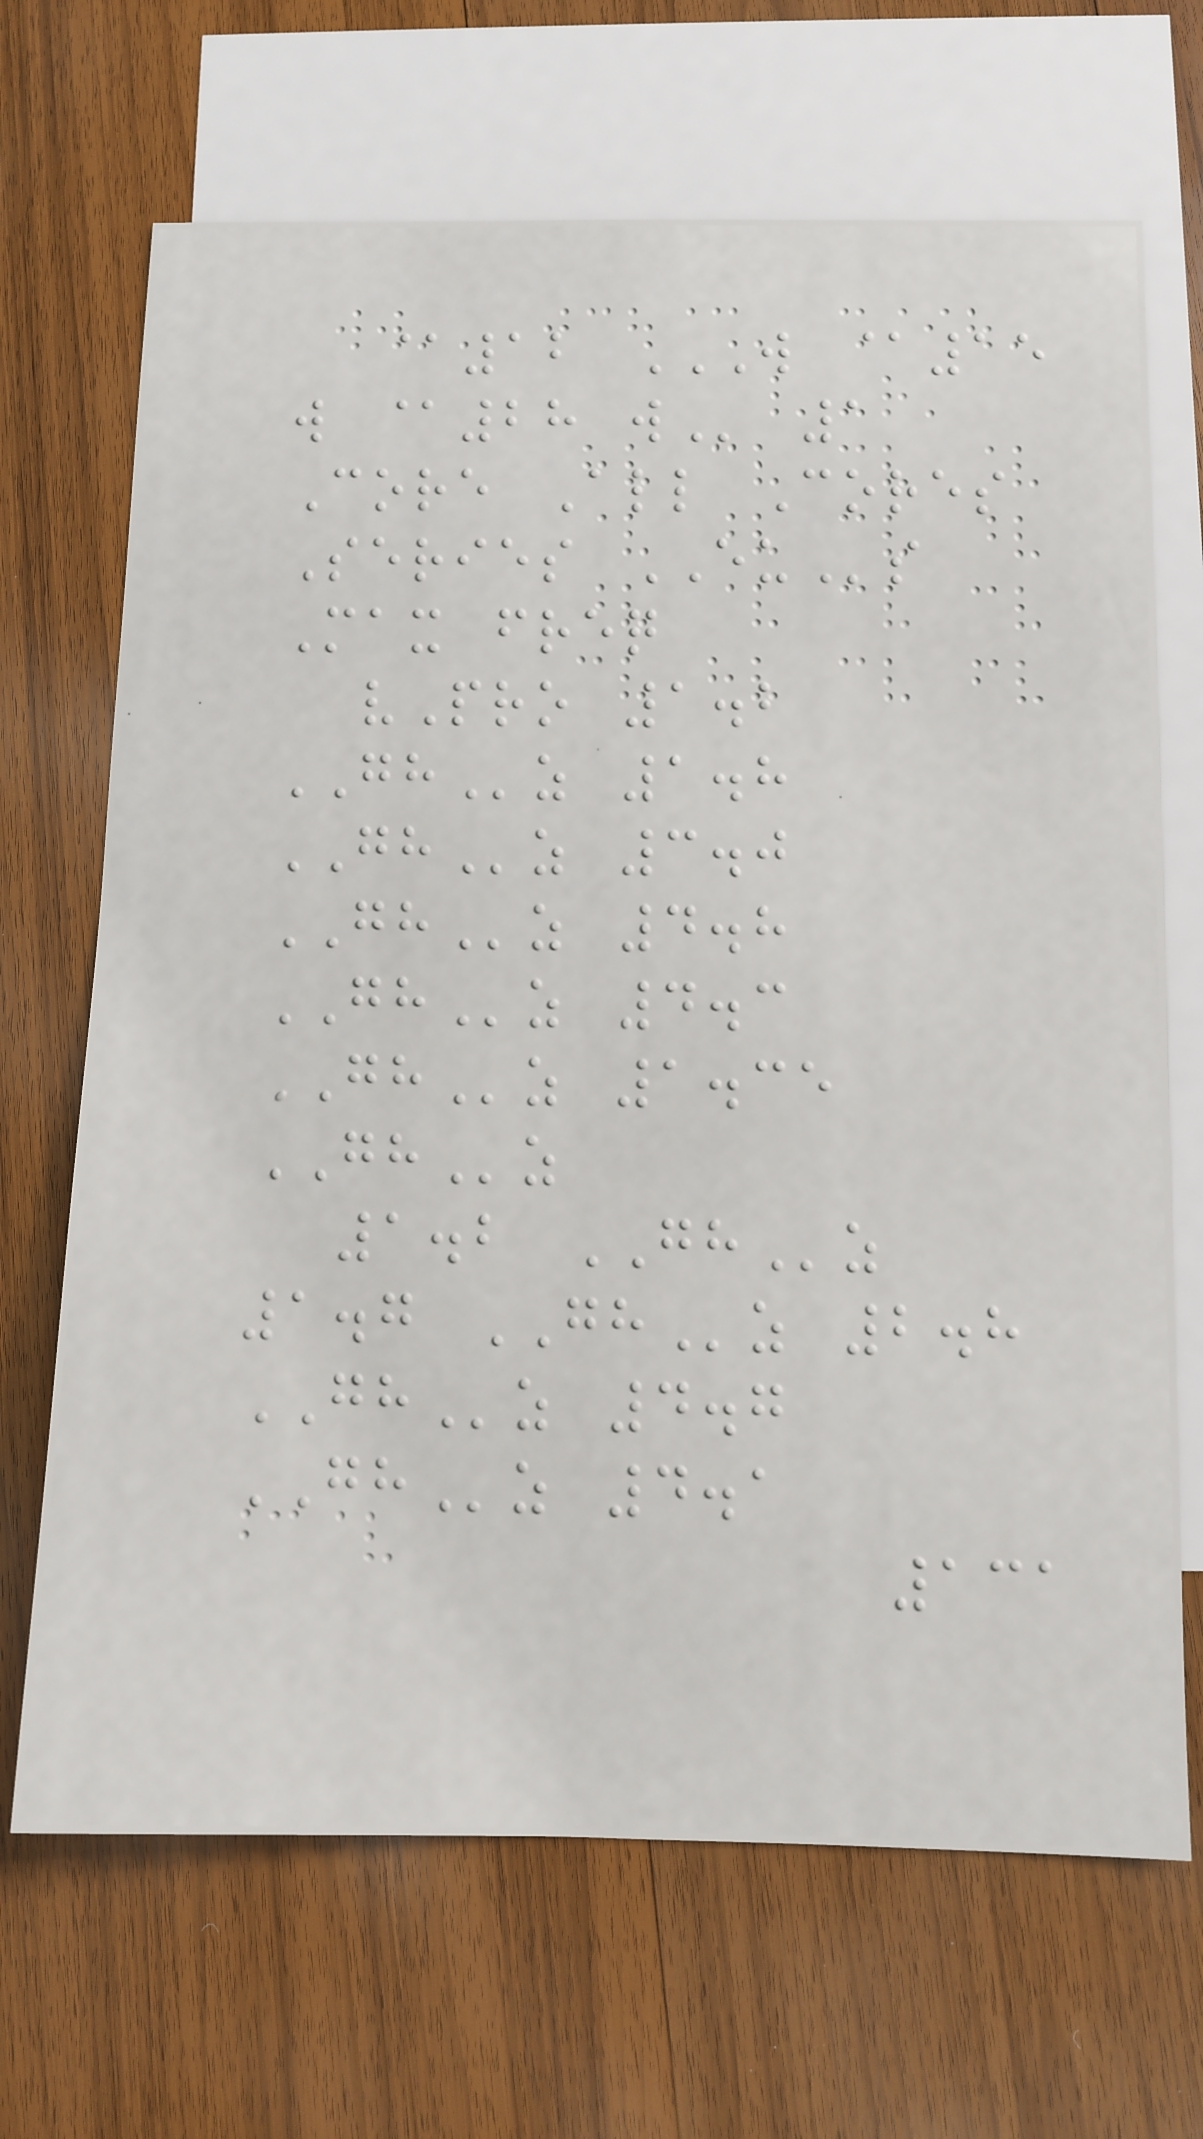@12 W @15
W @28 W 1
Core All Cores
Series EUs
Max freq
vPro 1.2
GHz 1.8
GHz 3.0
GHz 4.8
GHz 4.3
GHz 1.35
GHz
1.2 GHz
1.7 GHz 2.8
GHz 4.7
GHz 4.1
131
